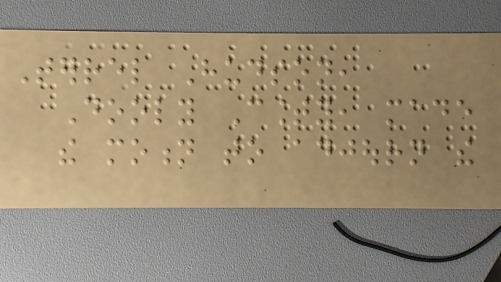Terrel Hudson,
Dooly County, made
the motion to adjourn the
